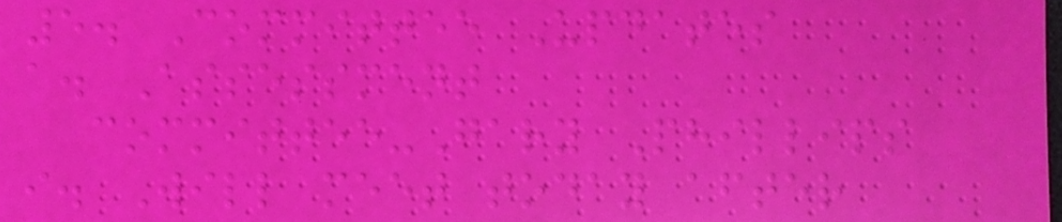5. Committee Updates
a. Assessment
committee-Gary Phillips
i. Will meet today after
